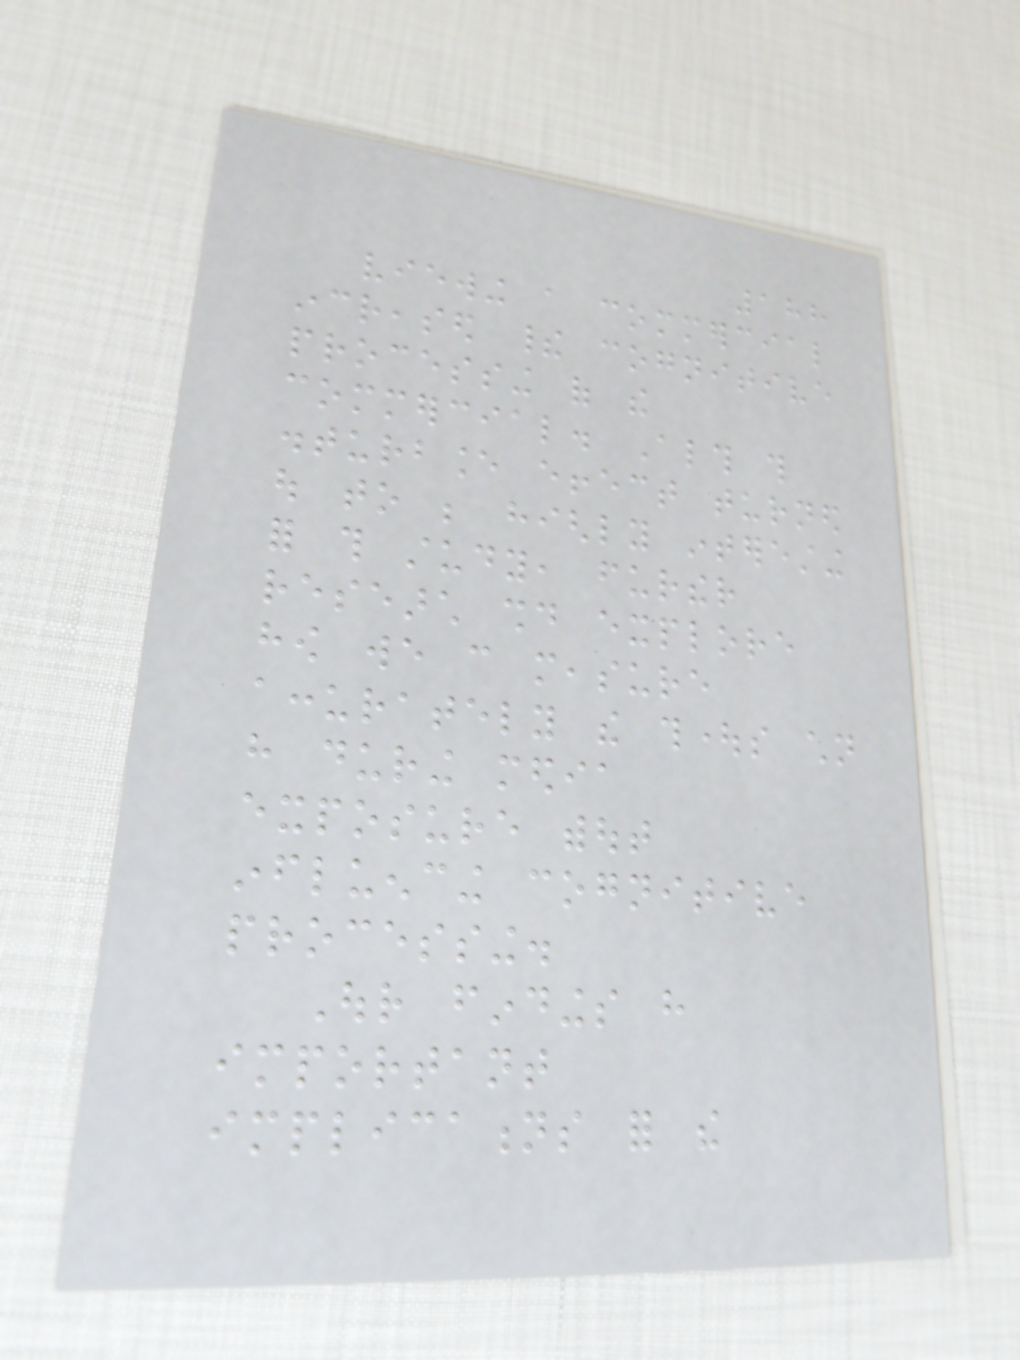188
viewing a commercial
increased their cognitive
processing of the
commercial. Although this
disturbance effect turned
out to be highly interesting
for this study, further
research should explore
how we can measure
accurately the thoughts children
have during media
exposure without
influencing cognitive
processing.
Our findings have
important
implications for the
